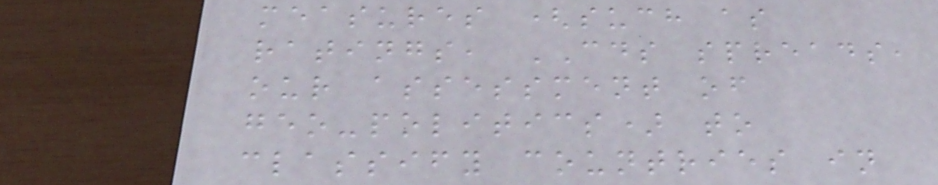measures (such as
ratings, CDS spreads,
our assessment of
geo-politics) to
classify countries in
